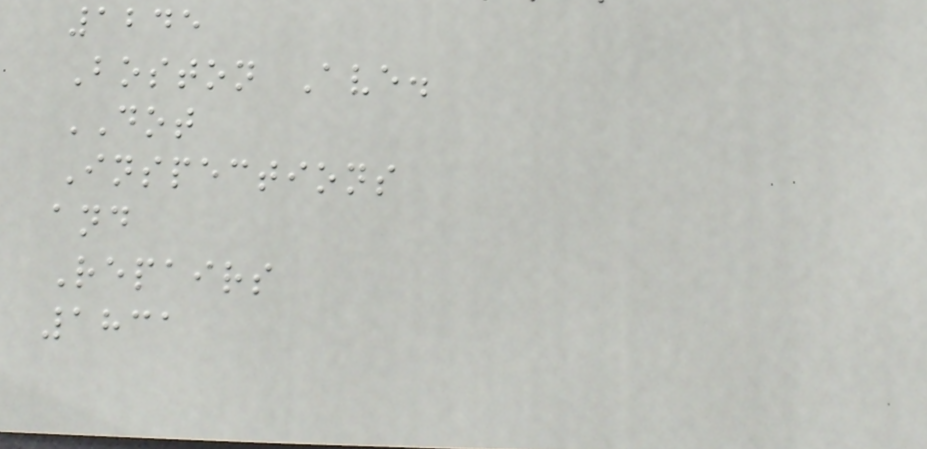1245
Boston Ave.
DOT
Inspections
and
Repairs
1831
